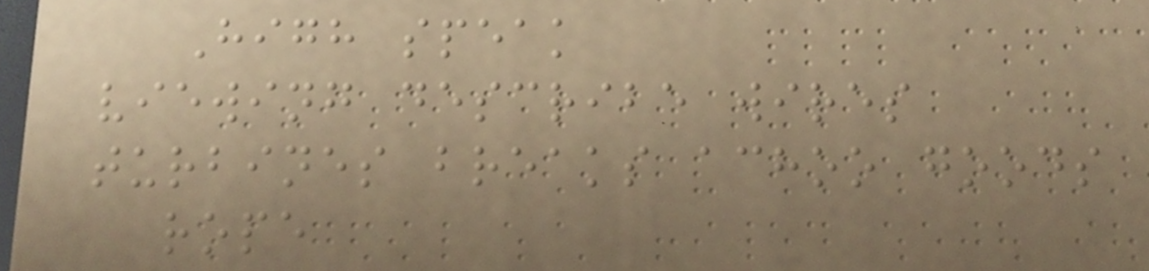High speak
viewing describe wires
turbines breaks achoo goods
rope
